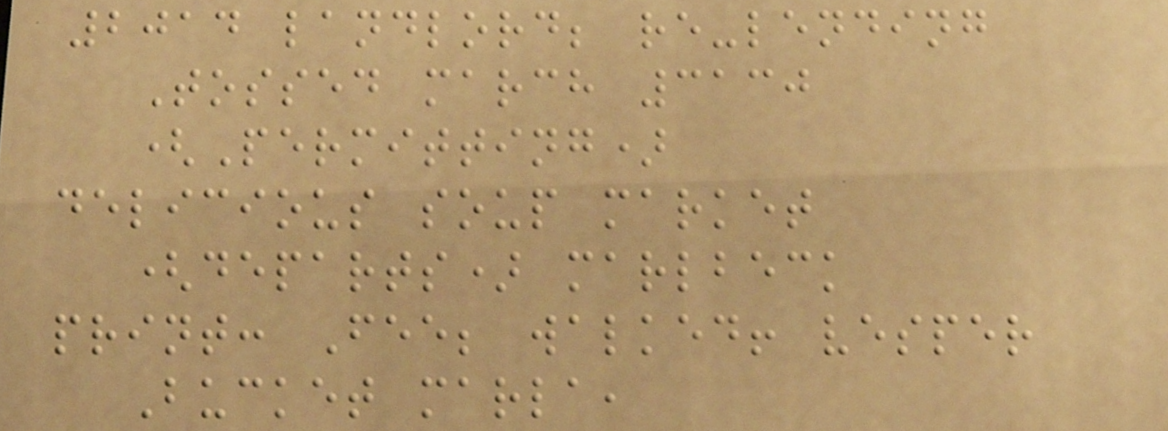2014 landlord; re-lending
Tossed march 3130
(Permitting)
delicious soup market
(departs) marlbeck
print: Fee; walked! vesper
Bucket marla,
